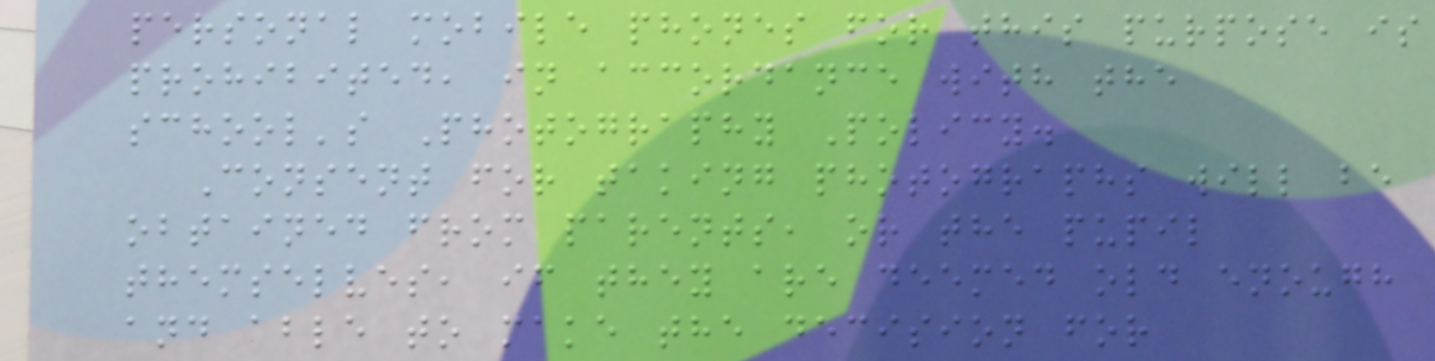personal mobile phones for this purpose is
prohibited, in accordance with the
school's Photography Policy.
Consent for taking photographs will be
obtained from parents, or the pupil
themselves, if they are deemed old enough
and able to make the decision for
